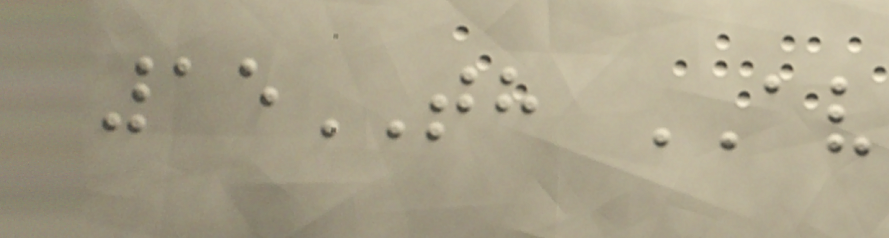15TH AV
